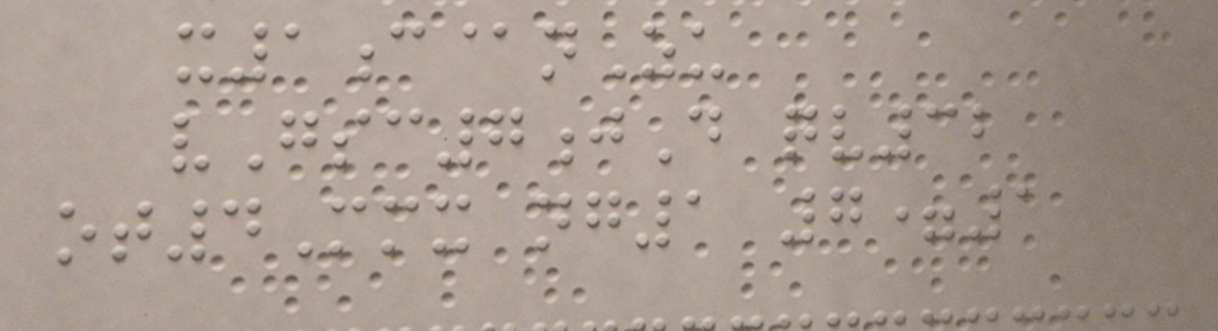x1c@nZu
vGsc7jD qv32
ot4Mmx ng1 7=1
